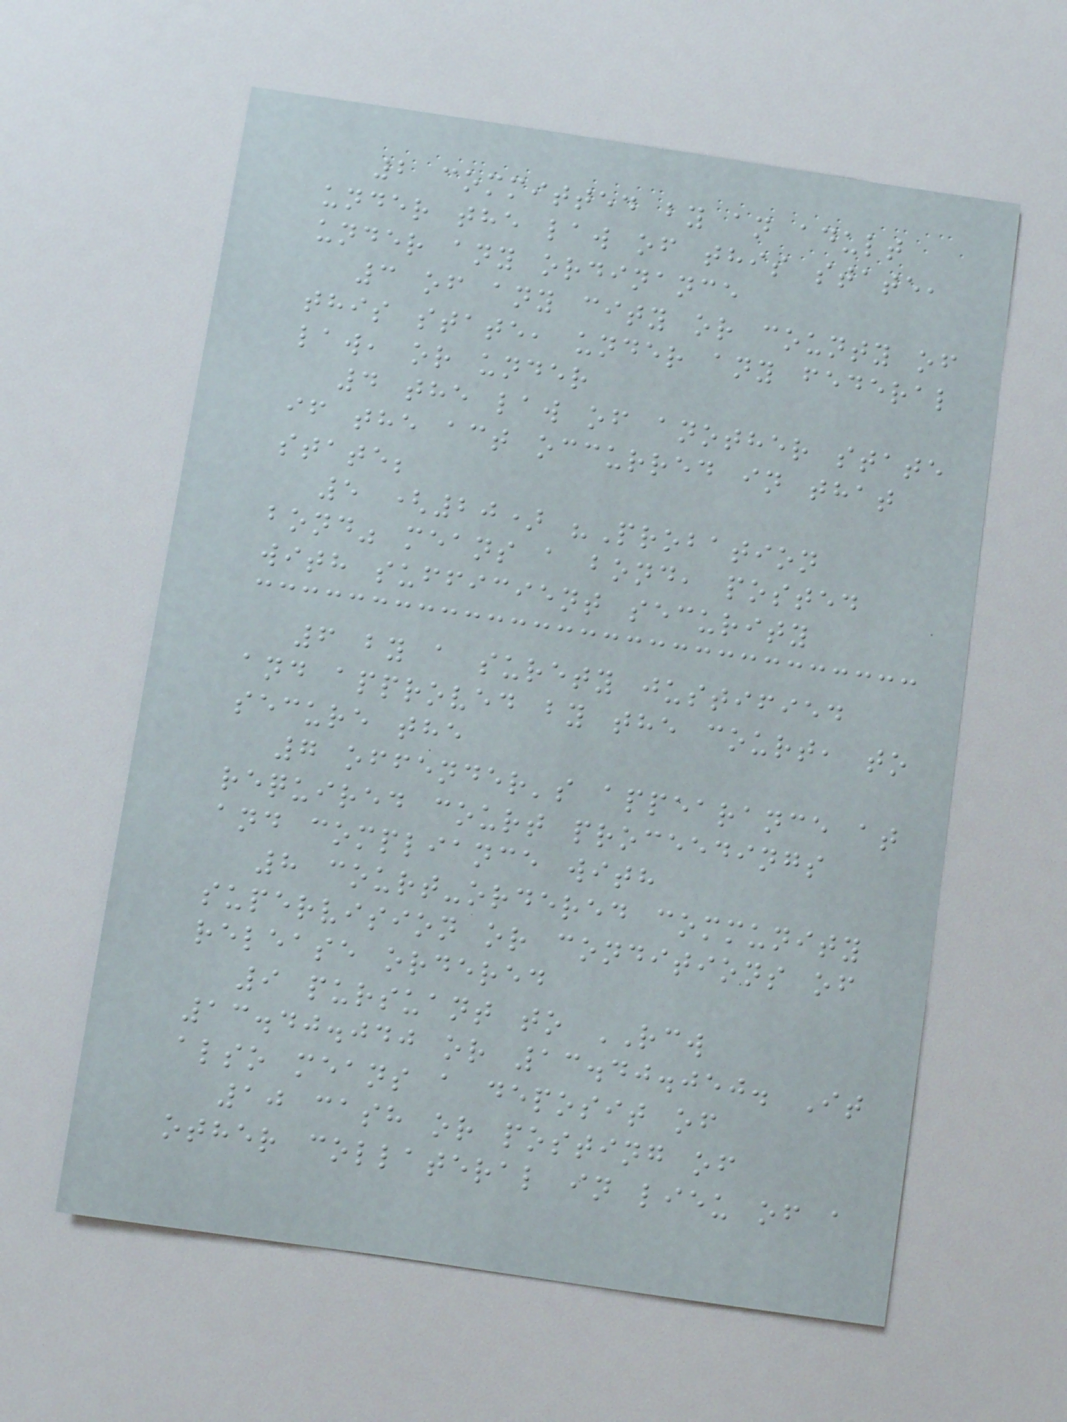2 committed by an adult
under the law of this state,
under any ordinance
3 of any city or county of
this state, under any federal
law, or under
4 the law of another state
if the act occurred in that
state;
5 (20) "Probation
bond" means a bond, posted
with sufficient security
6 by a surety justified
and approved by the court, to
secure the
7 offender's appearance at
required court proceedings
and compliance with
8 court-ordered community
supervision or conditions of
release ordered
9 pursuant to RCW
13.40.040 or 13.40.050. It
also means a deposit of
10 cash or posting of
other collateral in lieu of a
